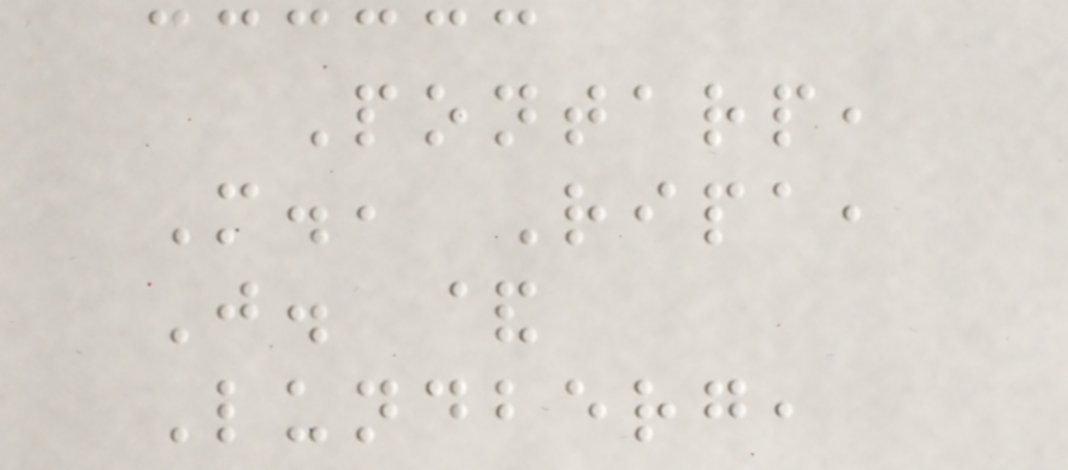Pontarp,
M., Ripa,
J. &
Lundberg,
